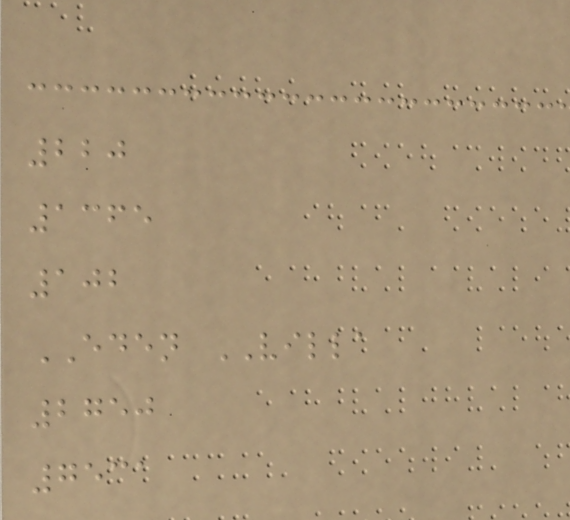220
1365
102
EDEN VILLA
2750
7531
